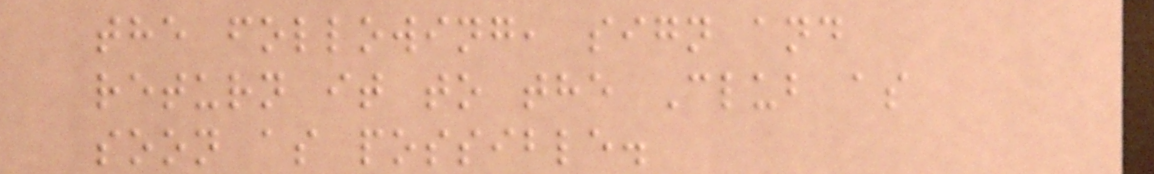the following, sign and
return it to the Club as
soon as possible.
